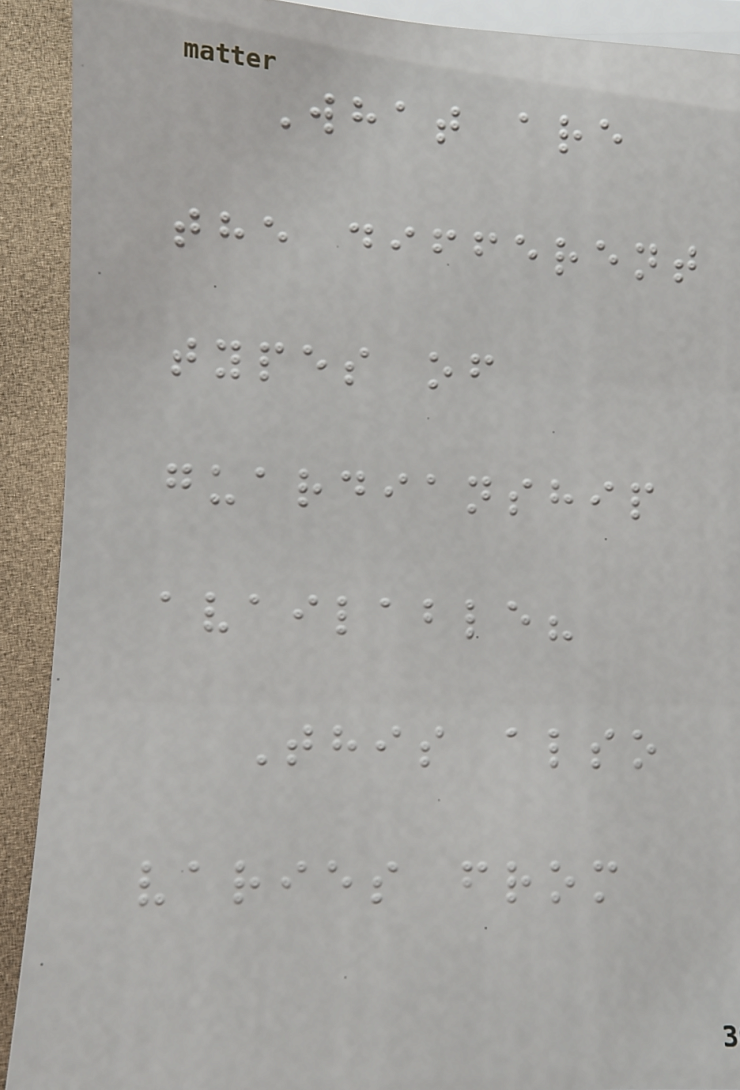What are
the different
types of
guardianship
available?
This also
varies from
